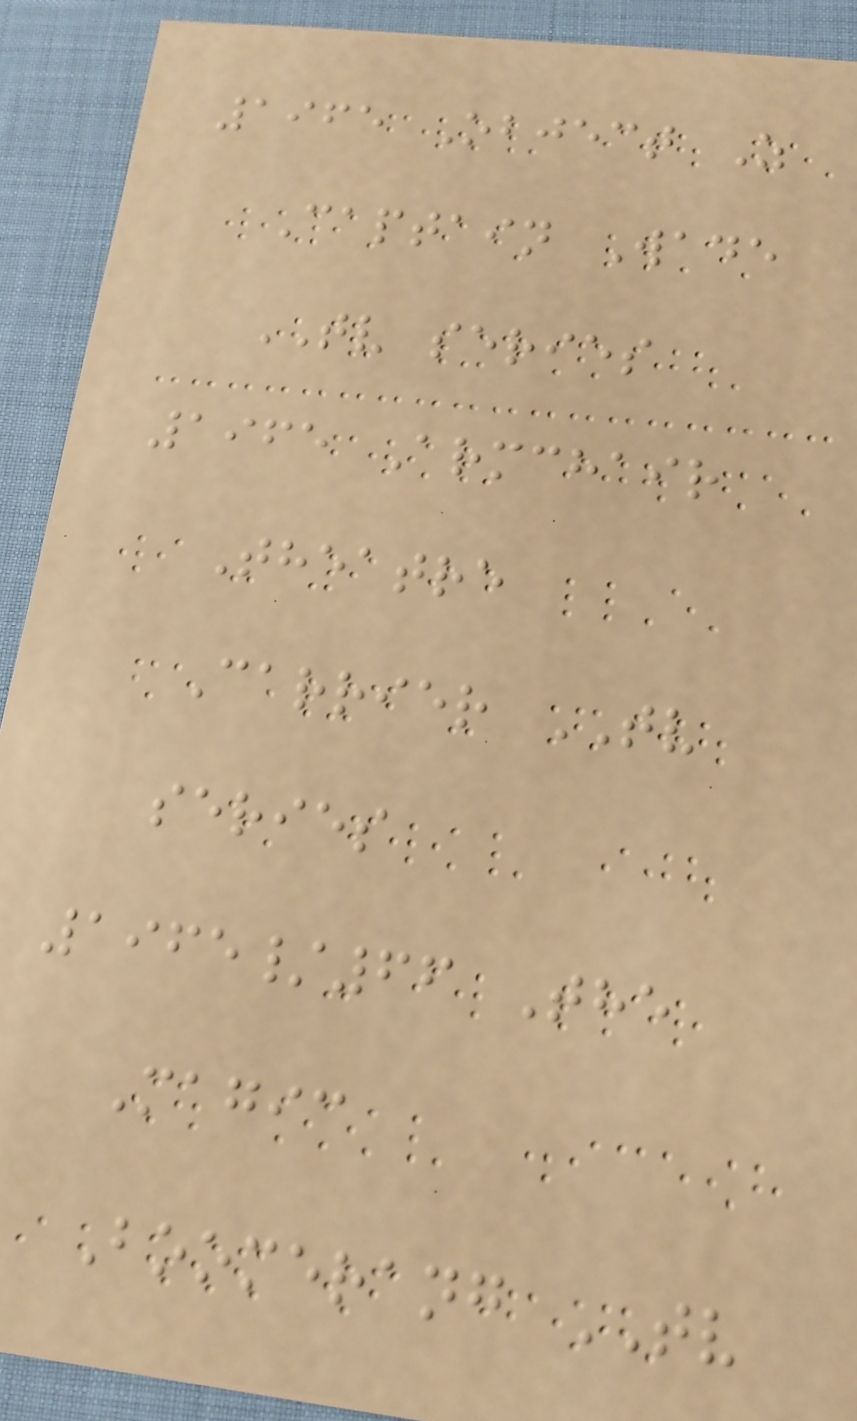1965 Object Z
Captain Wade
TV series
1965 Armchair
Theatre
Carrier TV
series
1965/66 The
Magic
Boomerang TV
